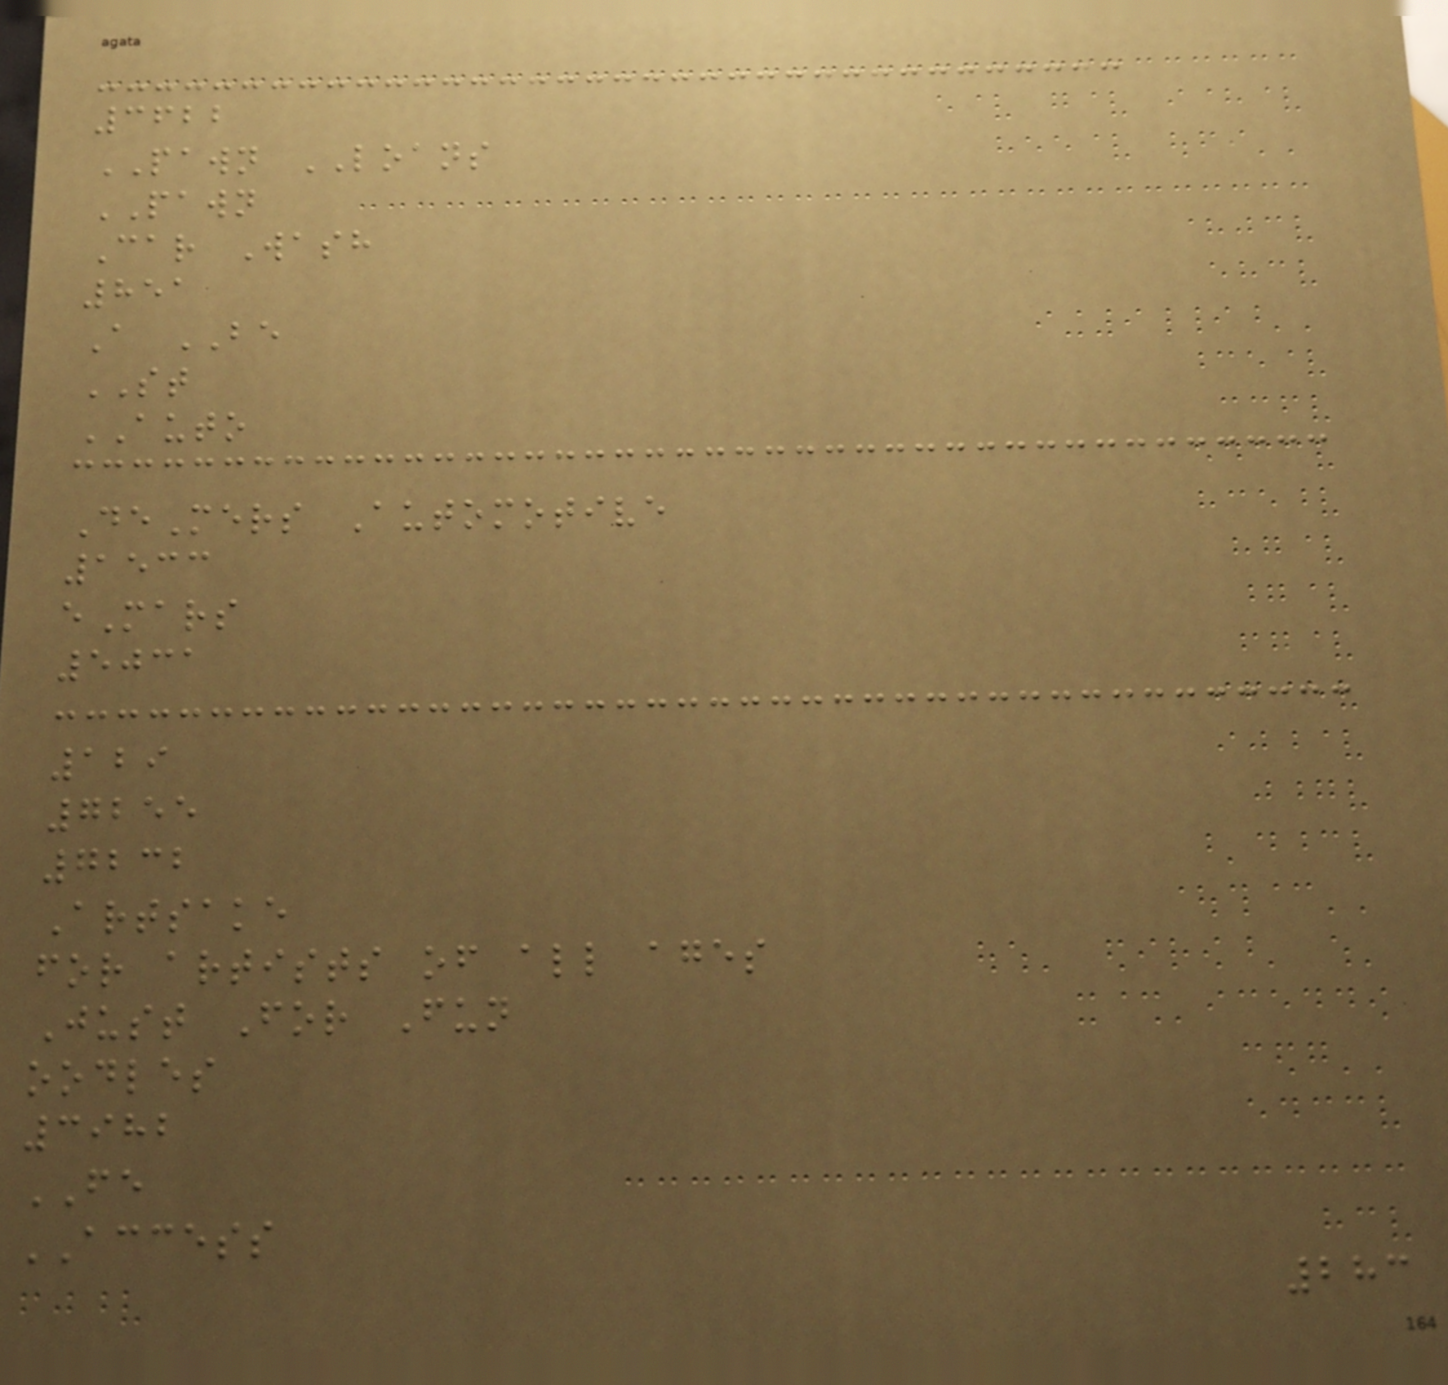3622
PAWN LOANS
PAWN
Car Wash
851
A BE
ST
AUTO
DeMers Automotive
1533
eMars
5031
129
7255
7232
Artsake
for artists of all ages
Just For Fun
oodles
3982
FE
ACCESS
283
